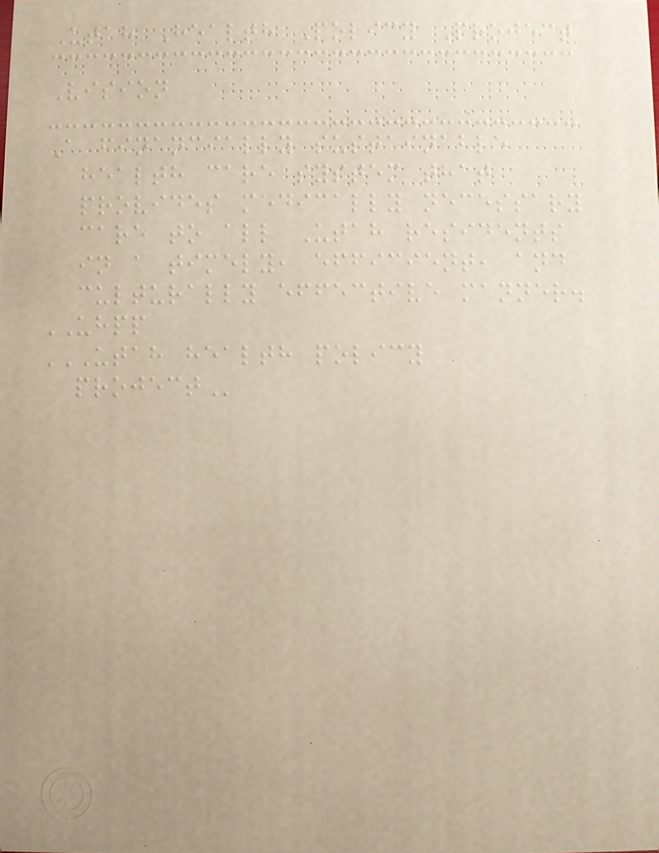Utah Health Policy Project
Vision
A financially sustainable
health care system that
provides medically necessary
care to all Utah residents
in a timely, efficient, and
culturally effective manner.
UHPP
UTAH HEALTH POLICY
PROJECT
